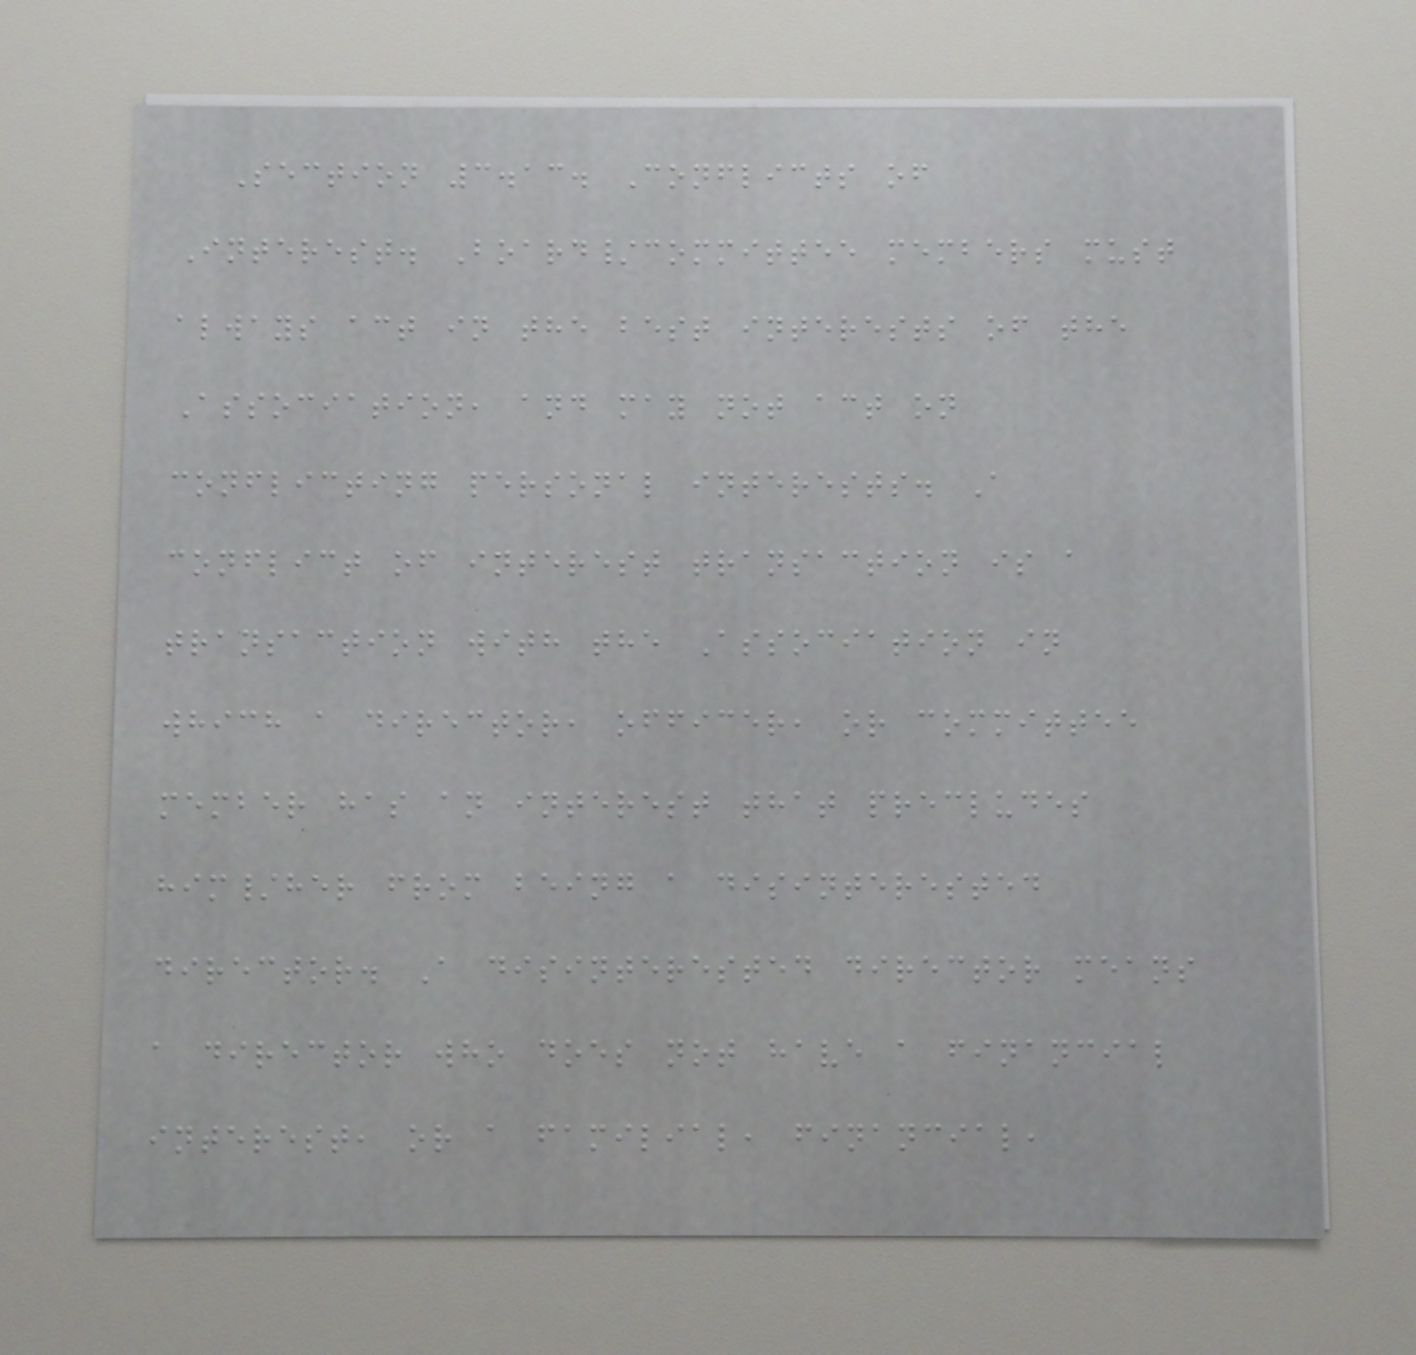Section 3.13. Conflicts of
Interest. Board/committee members must
always act in the best interests of the
Association, and may not act on
conflicting personal interests. A
conflict of interest transaction is a
transaction with the Association in
which a director, officer, or committee
member has an interest that precludes
him/her from being a disinterested
director. A disinterested director means
a director who does not have a financial
interest, or a familial, financial,
